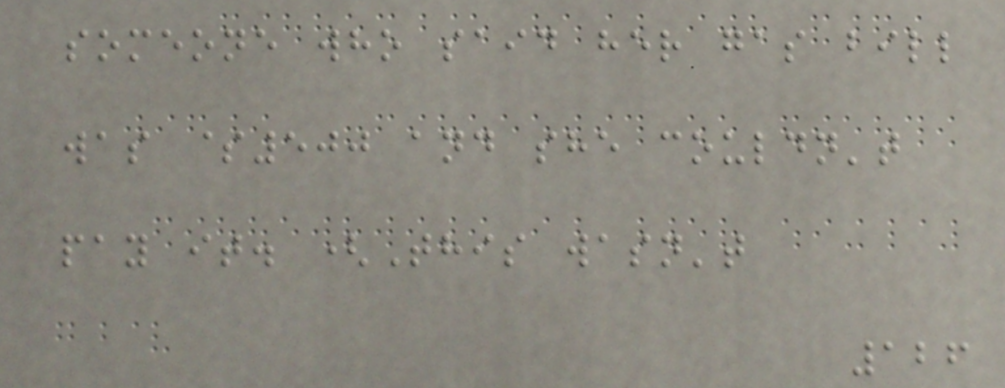someone who said her gas bill
was $500 and she couldn't
pay it. (This wasn't
126
